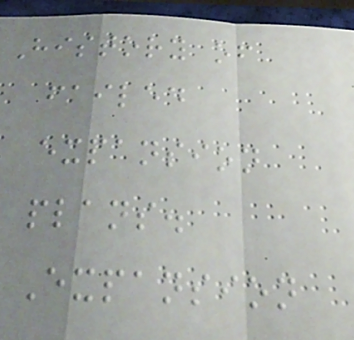History of
failed
expansion
plans.
Expansion
